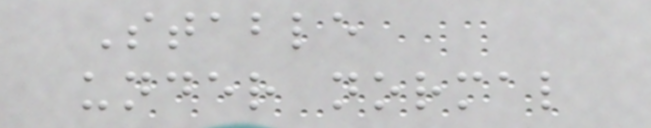Stable
under normal
